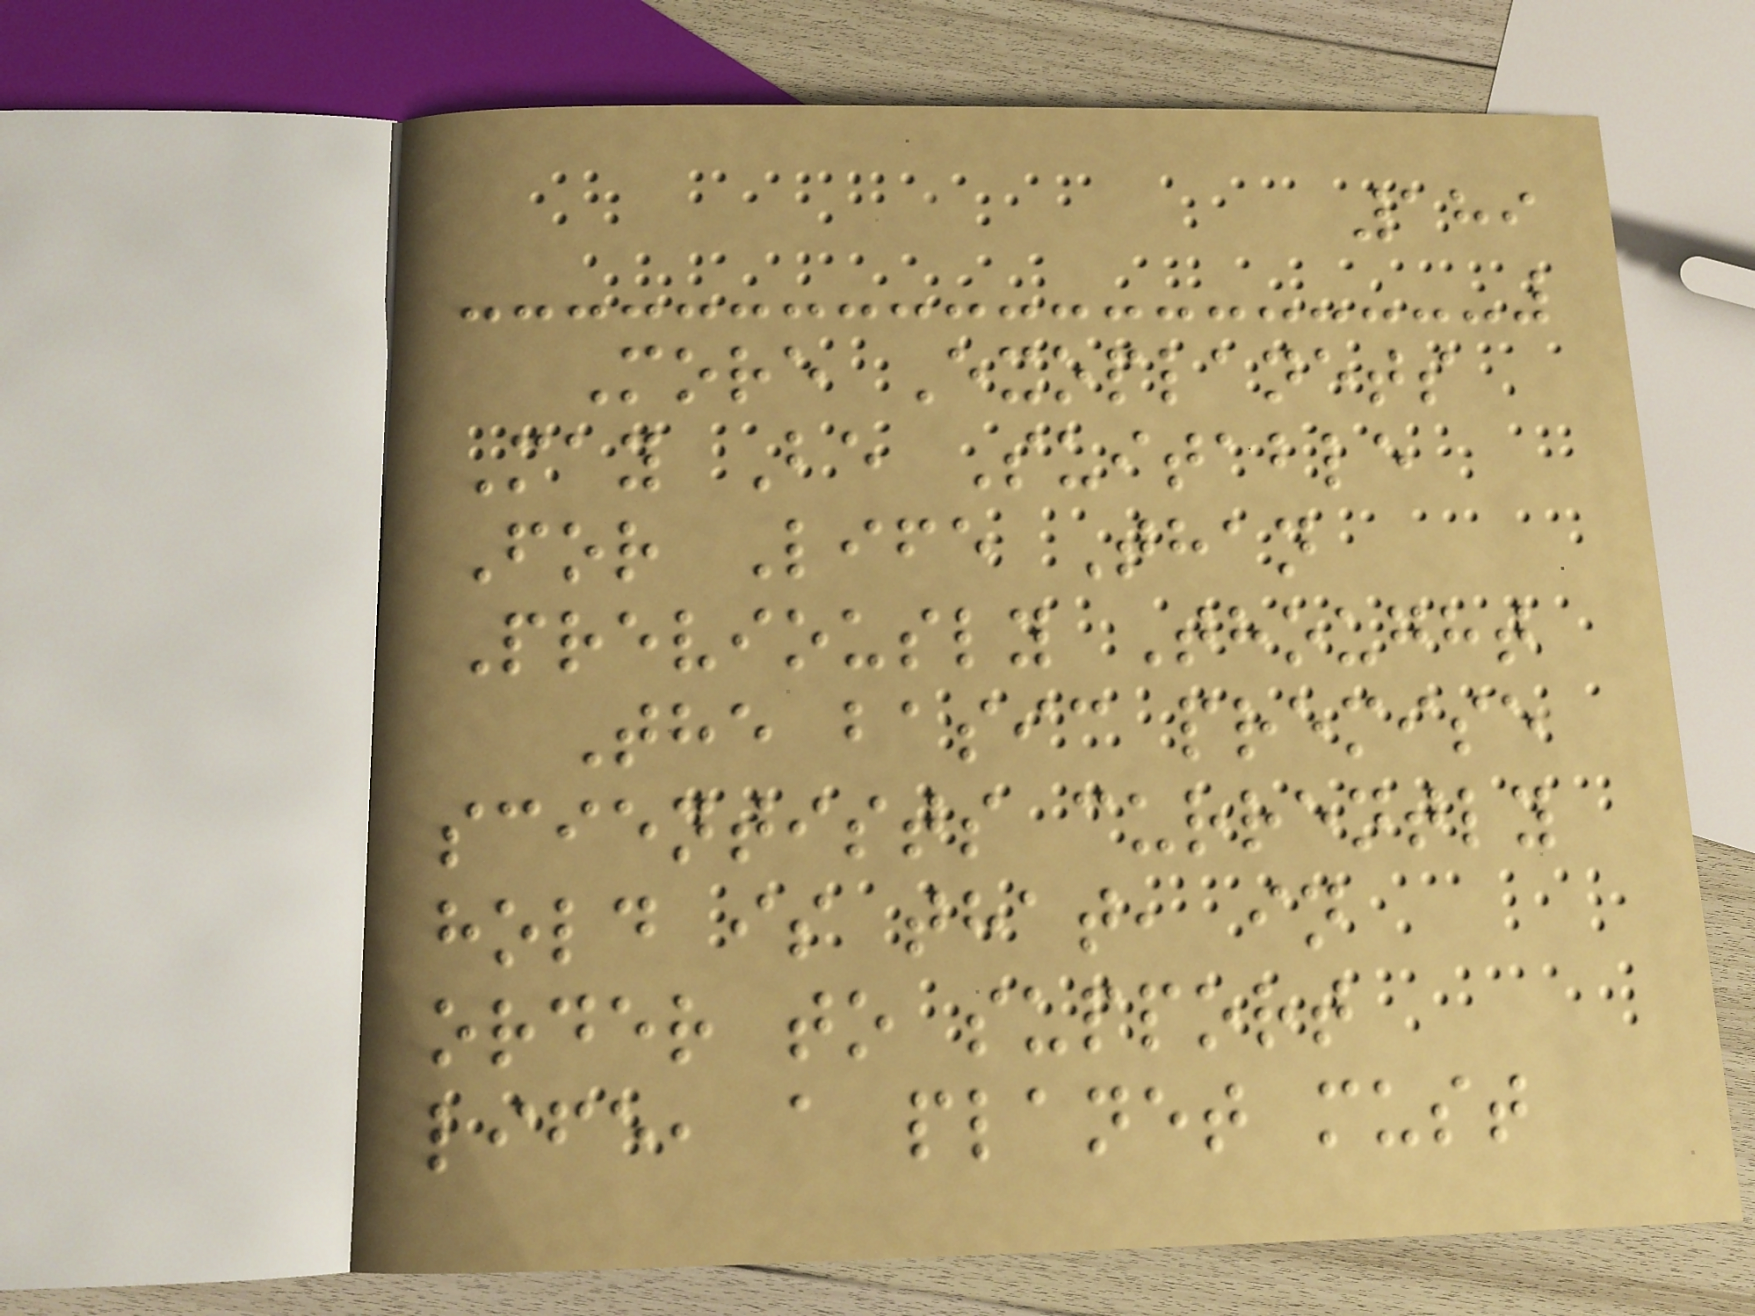189
More Exoplanets
May Be Suitable
For Life Than
Previously Thought
The basic premise
scientists currently
hold is that, in
order to support
life, a planet must
